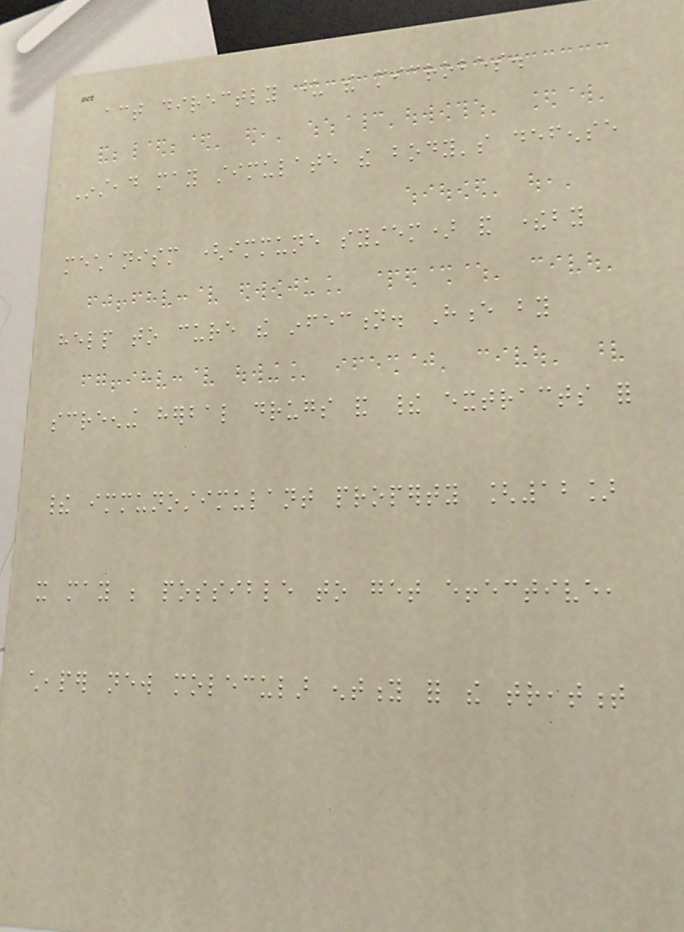act directly upon the microbes.
Instead may stimulate the body's defense
mechanism (immune system) and thereby
help to cure the infection. Hence by
screening herbal drugs and their extracts for
their immunostimulant property [12]
it may be possible to get effective,
cheaper new molecular entity for the treatment
